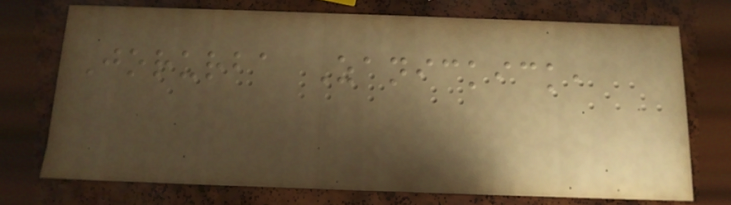Jorurba Zanickick,
